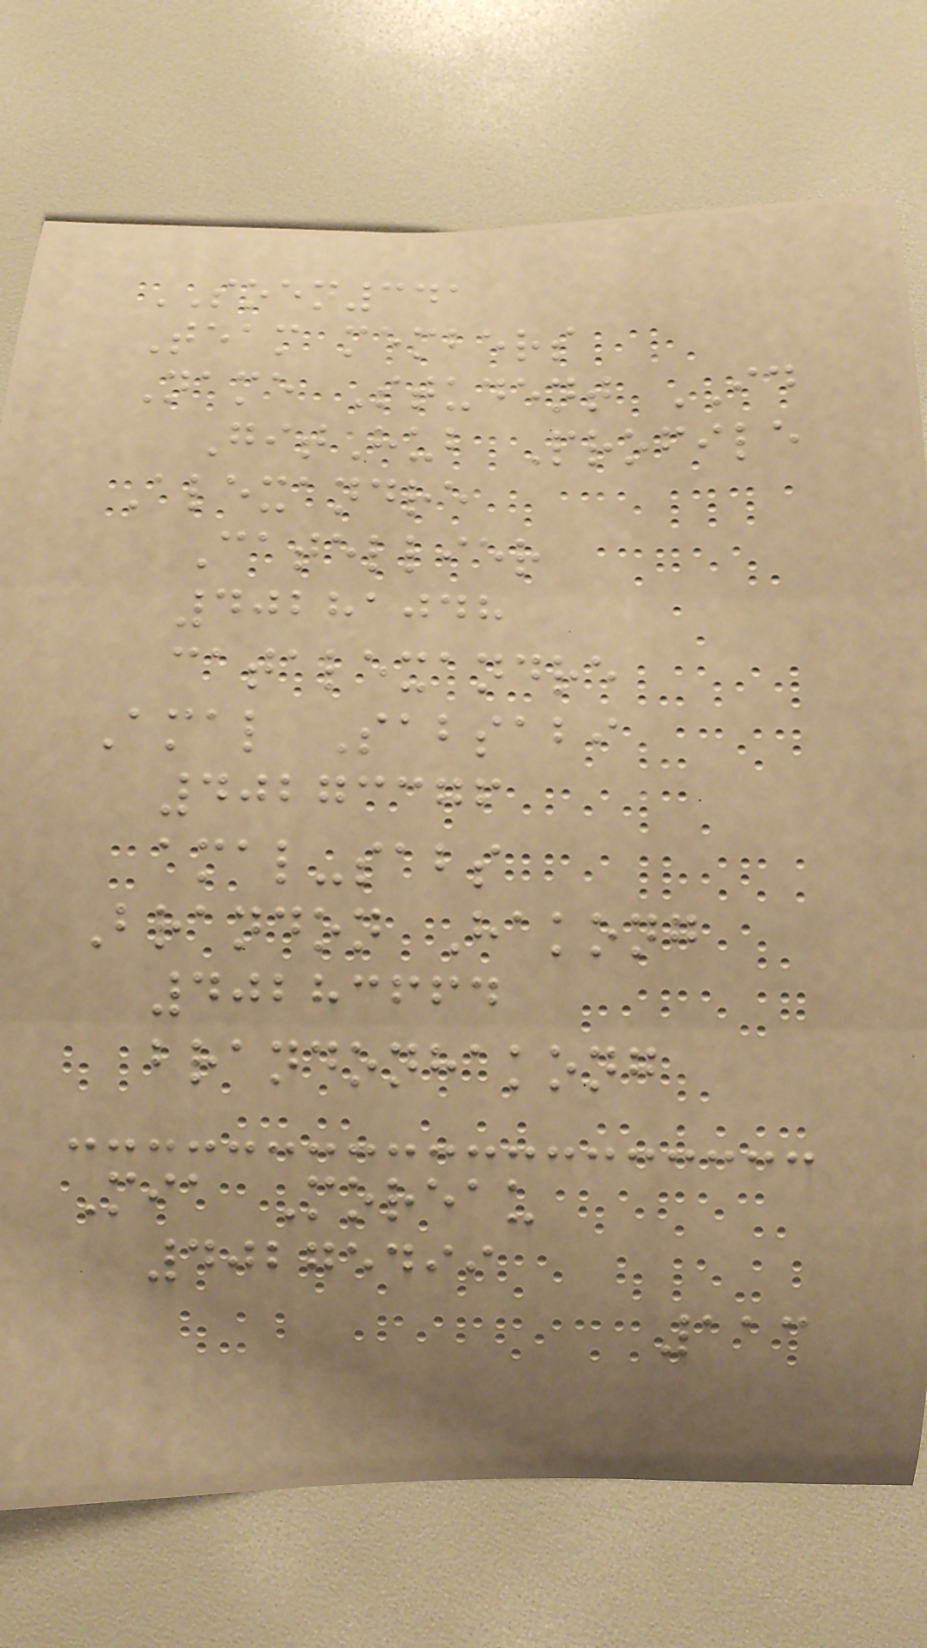SOEN341
Team members
Name Student ID
GitHub Profile
Alexandre
Catellier
40281048
catalexandre
Amal Sabsabi
40273376
amal-sabs
Brandon Hakong
40283664
brandonhakong
Mia Moreau
40275499
113
